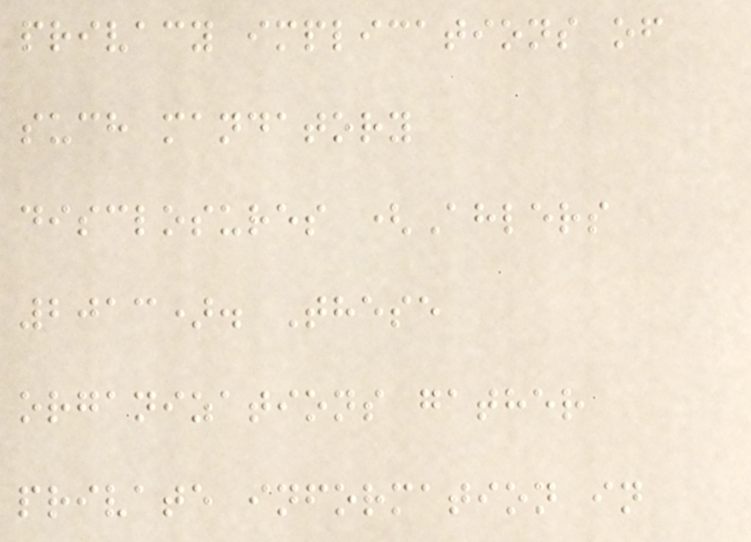privacy implications of
such mandatory
disclosures (Ahlers
2013). These
organizations gather
private information in
